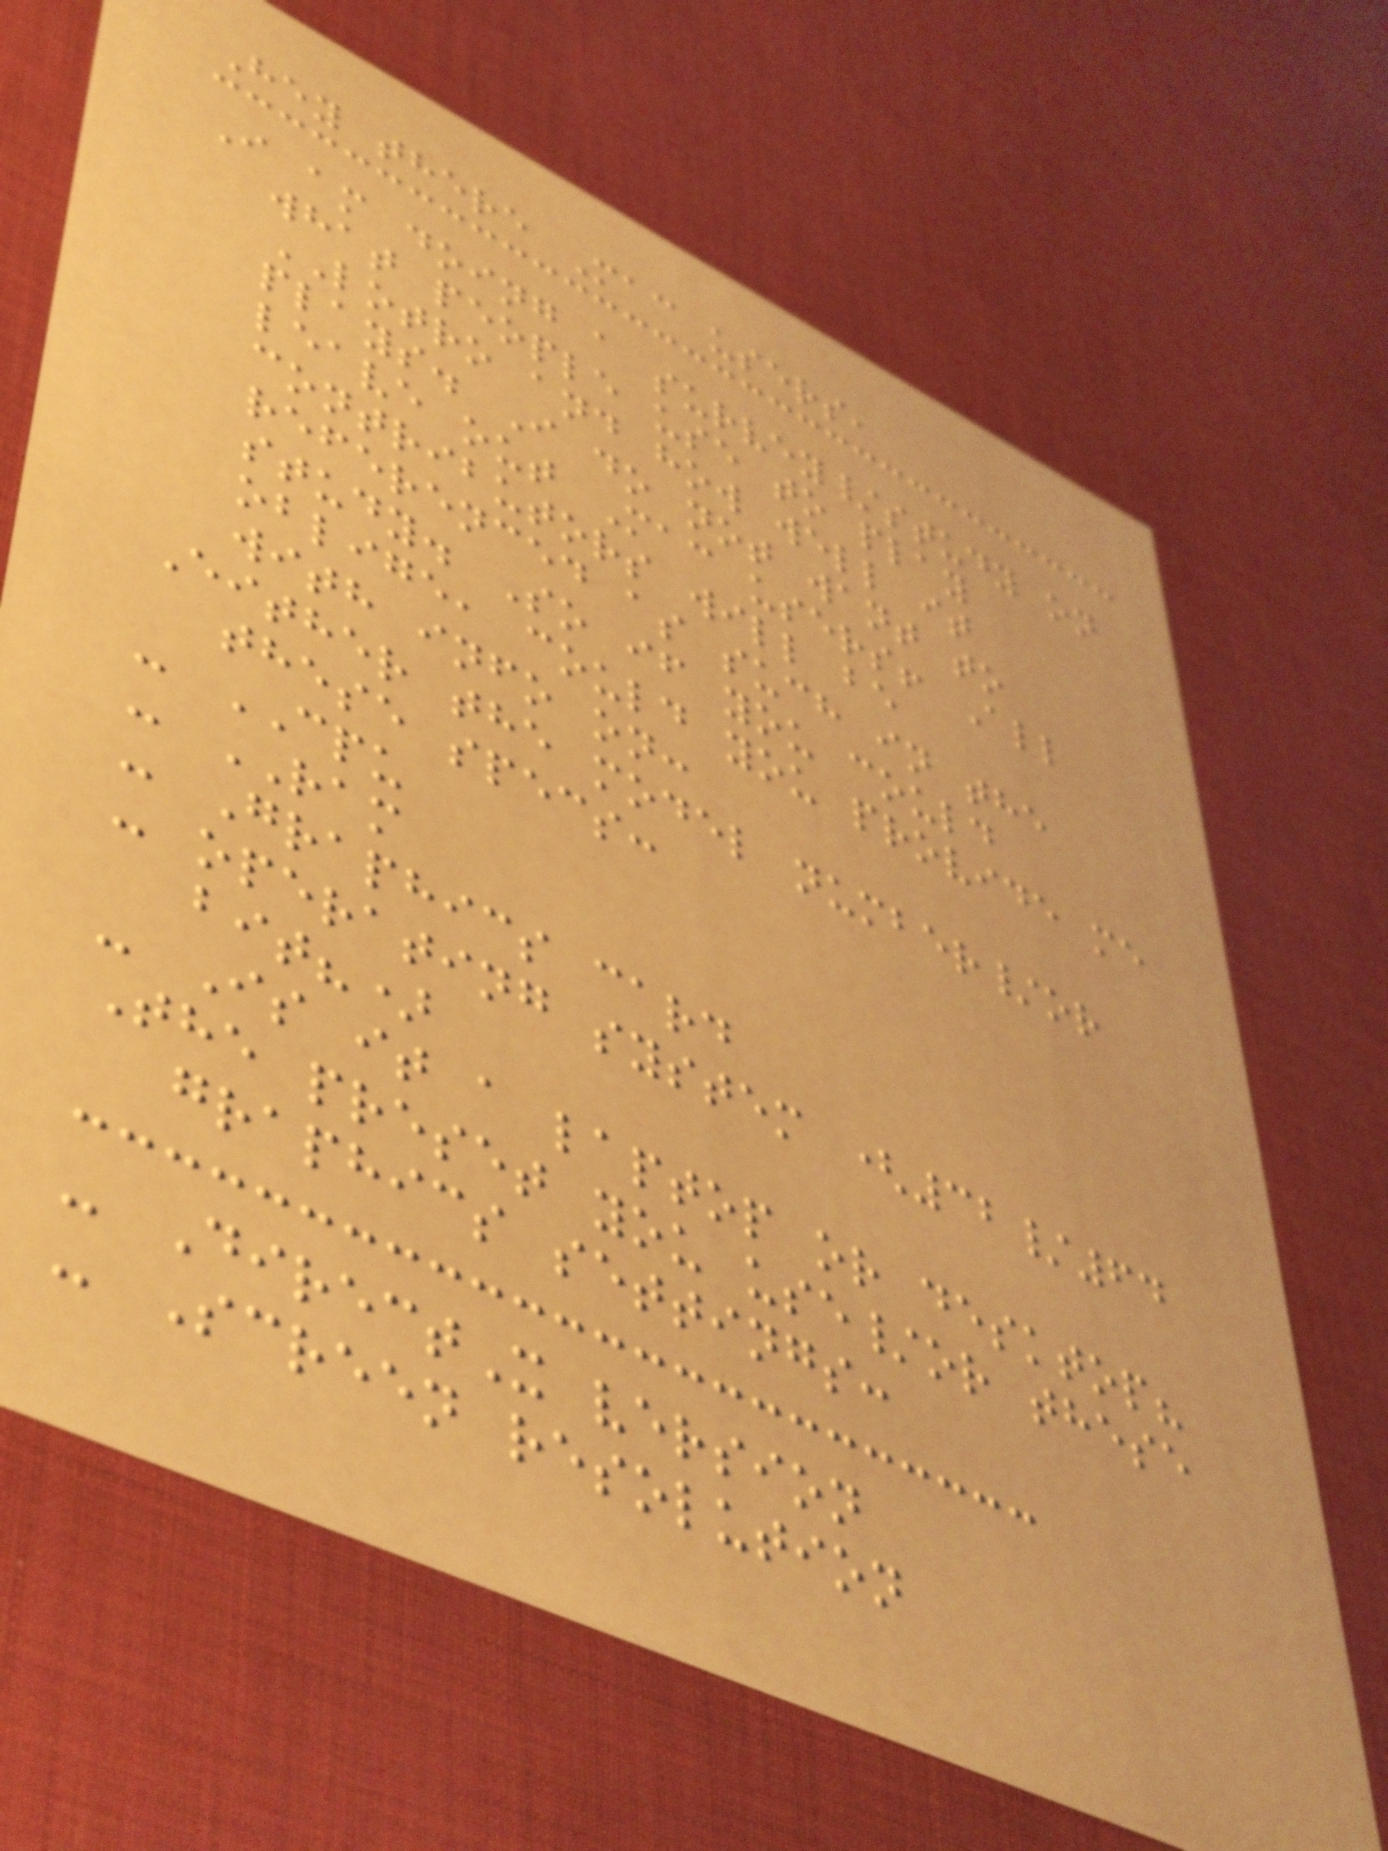Hey there Mac users,
I am doing a survey/study on
what people use to play
LOTRO and how well it
plays. I do not want to
leave out Mac users! All
contributors will be
referenced as such in the
study. So if you could
oblige, could you provide me
with info on:
Either the model number/or
these specs:
- CPU
- RAM
- Graphics card
- operating system (32/64
bit?)
- Is it a laptop or desktop?
The preset you use/or these
graphics settings:
- DirectX version
- Screen resolution
